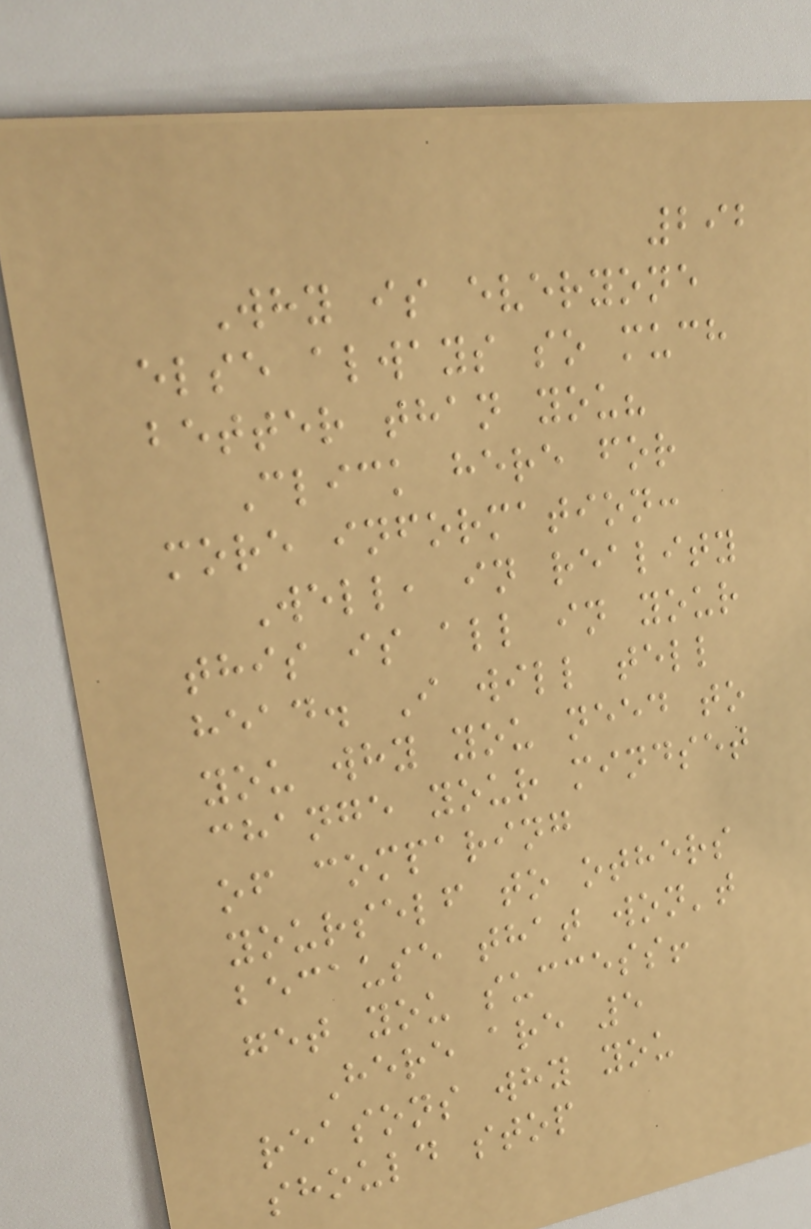292
Why is everyone
else always so much
better than you?
Click here for
more information:
Well, in reality
this is all in your
head. I will tell
you why you need to
change your mindset
of comparing
yourself to others
because that won't
get you success!
Here are 5
reasons why you
should stop
